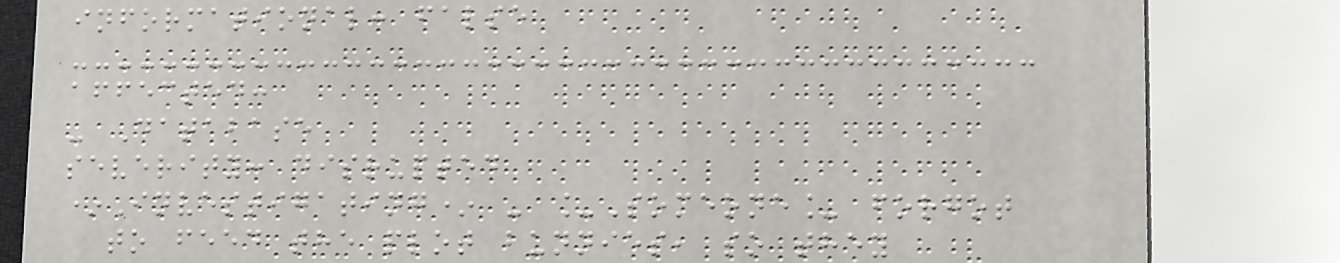informational: false
affected:
- Database
severity: disrupted
*Investigating* - _Someone_ forgot
to feed the plot bunnies, so they
